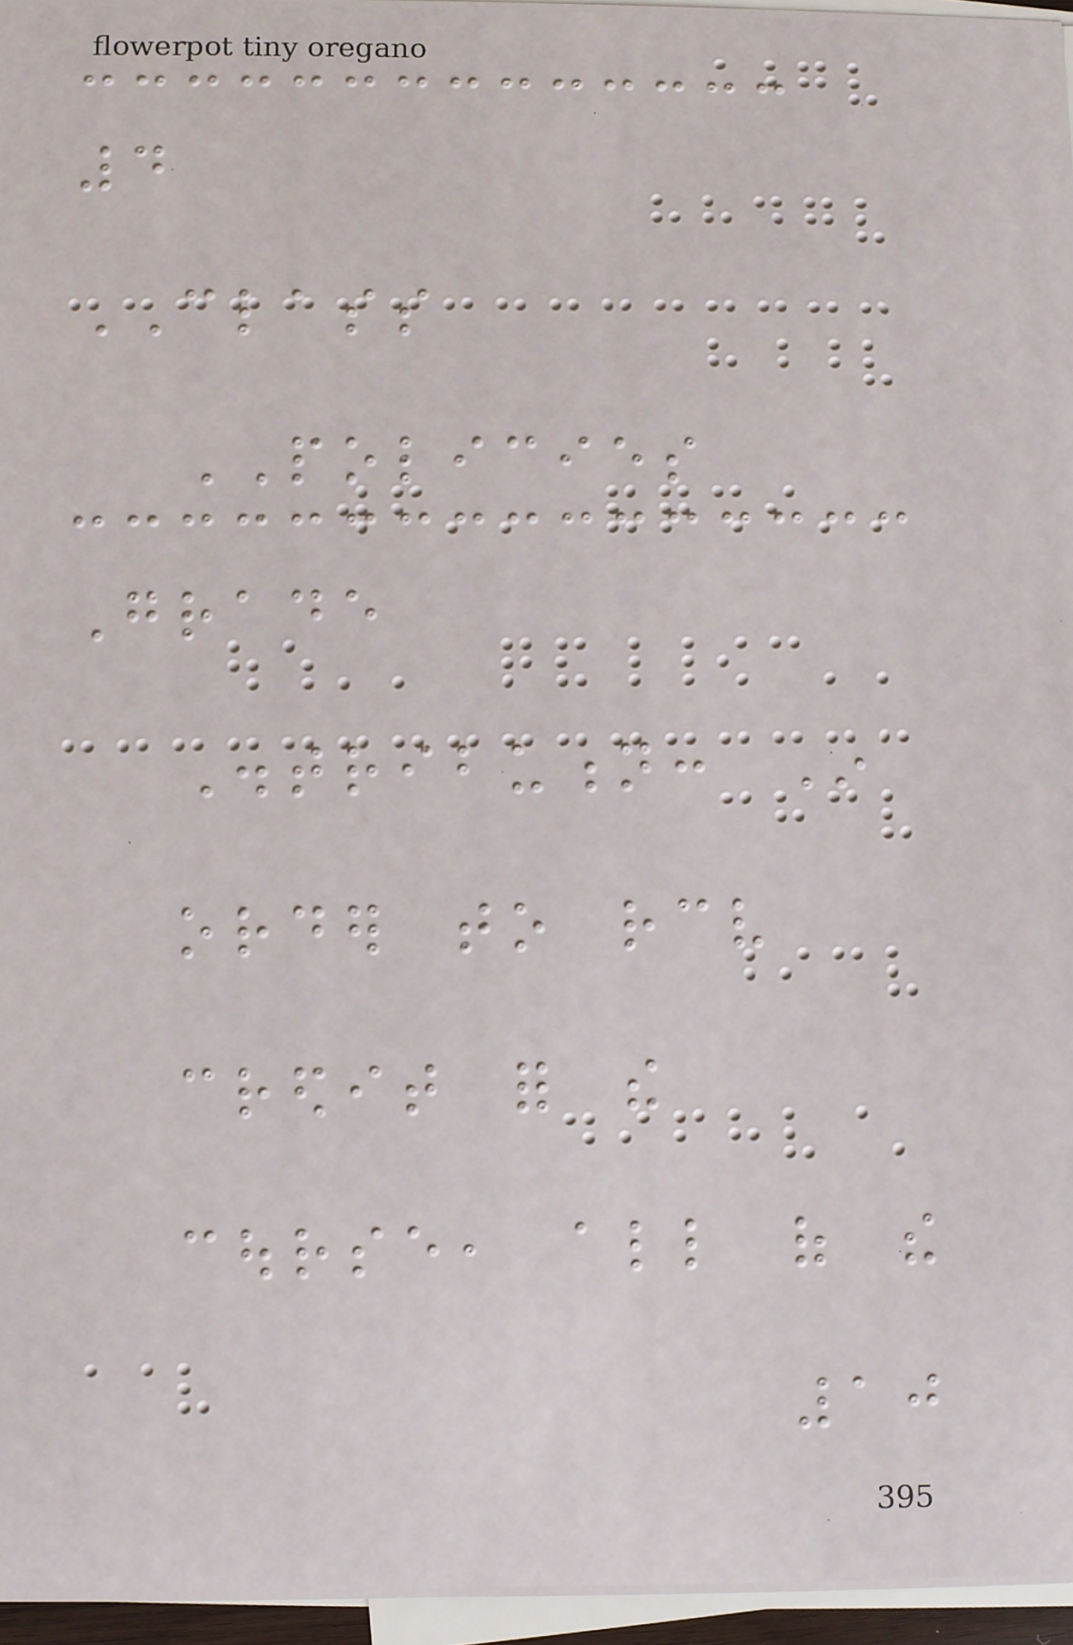4
CLASS
POLICIES
Grade
Distribution: In
order to receive
credit for the
course, all of the
10
